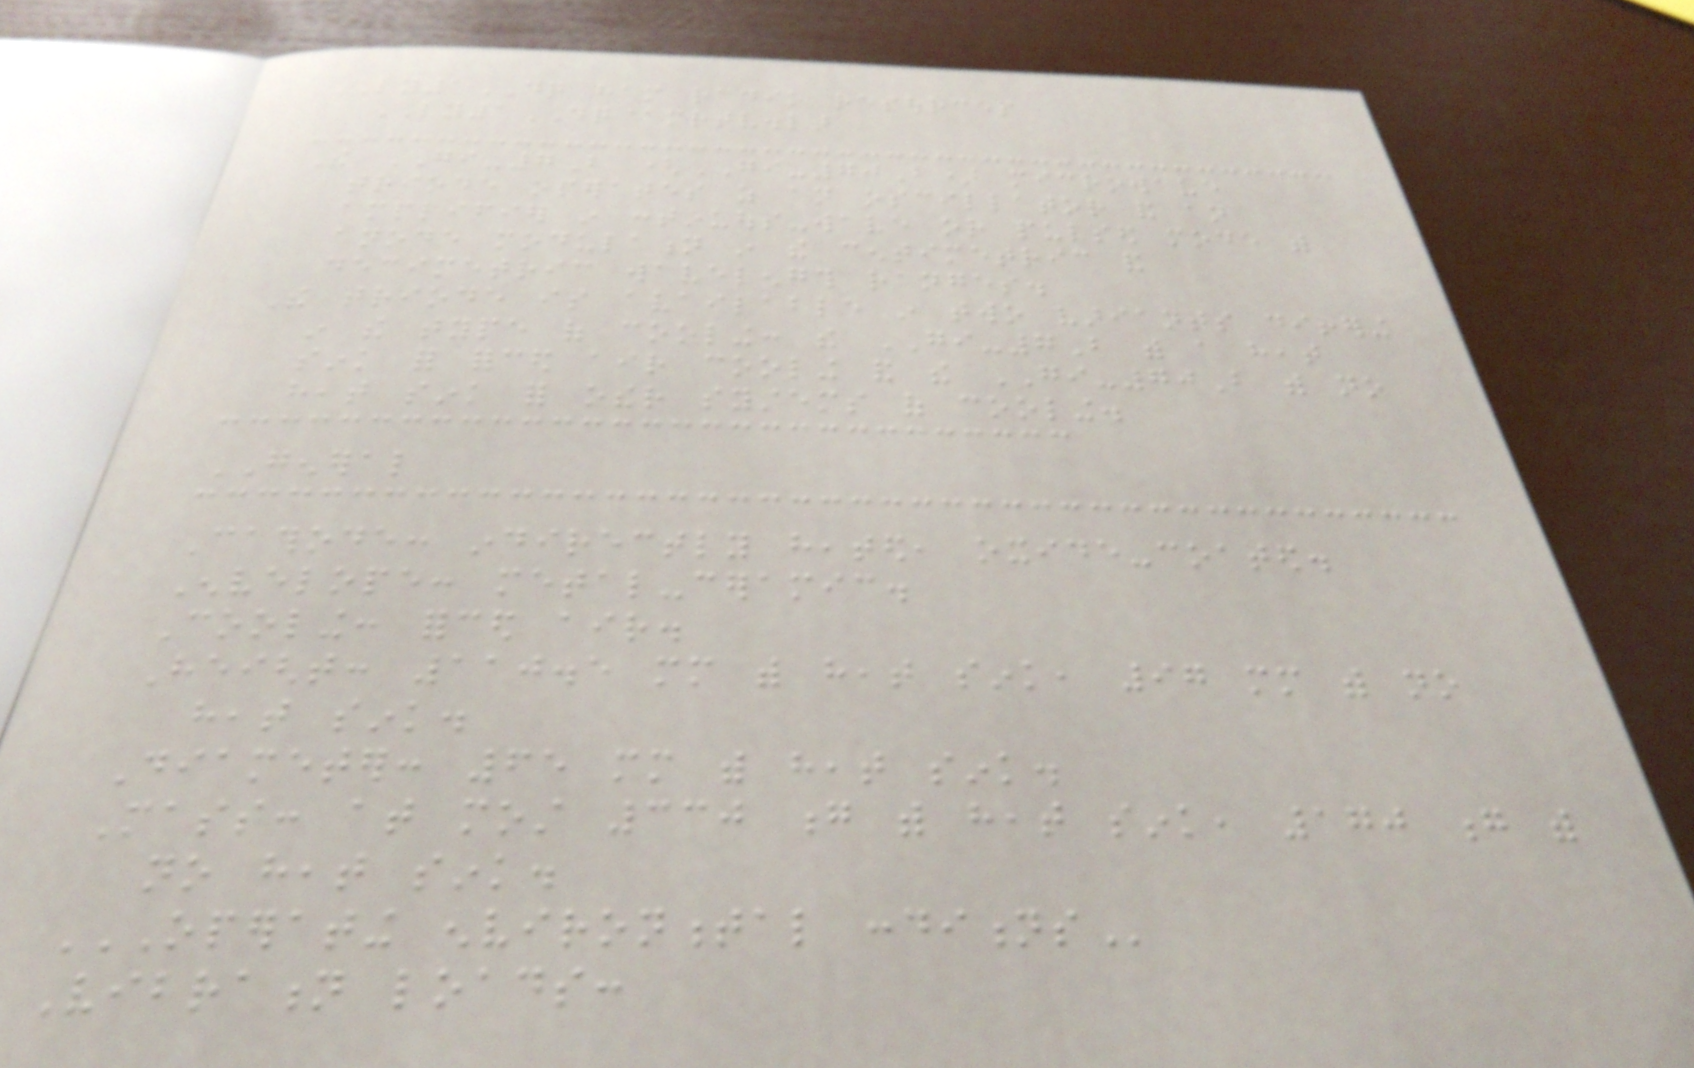LY1DQ ham radio resources
LY1DQ@mrtv.lt
The GI-7B (GI-70B) microwave
triode operates as an oscillator and an
amplifier in continuous-wave or pulsed mode with
anode modulation in the centimetric and
decimetric wavelength ranges.
The triode is available in two variants differing
in the type of cooling: the GI-7B with a heat
sink for forced air cooling and the GI-70B with no
heat sink for other systems of cooling.
GENERAL
Cathode: indirectly heated, oxide-coated.
Envelope: metal-ceramic.
Cooling: forced air.
Height: 110.5 mm with heat sink, 97 mm with no
heat sink.
Diameter: 65 mm with heat sink.
Mass: at most 330 g with heat sink, 170 g with
no heat sink.
OPERATING ENVIRONMENTAL CONDITIONS
Vibration loads:
